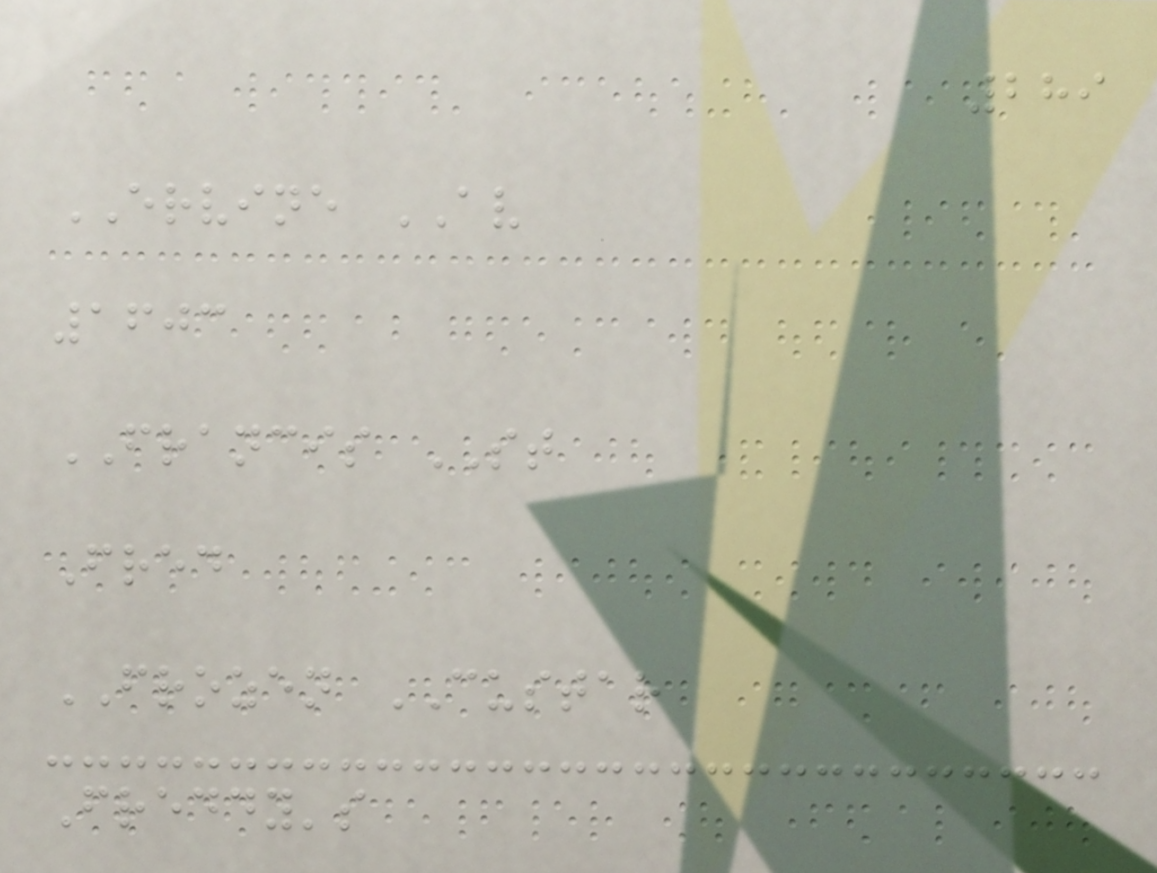289
ERVINE AV
1603
FRANCIS ST
Fred
FROZEN CUSTAR
Freddy's
